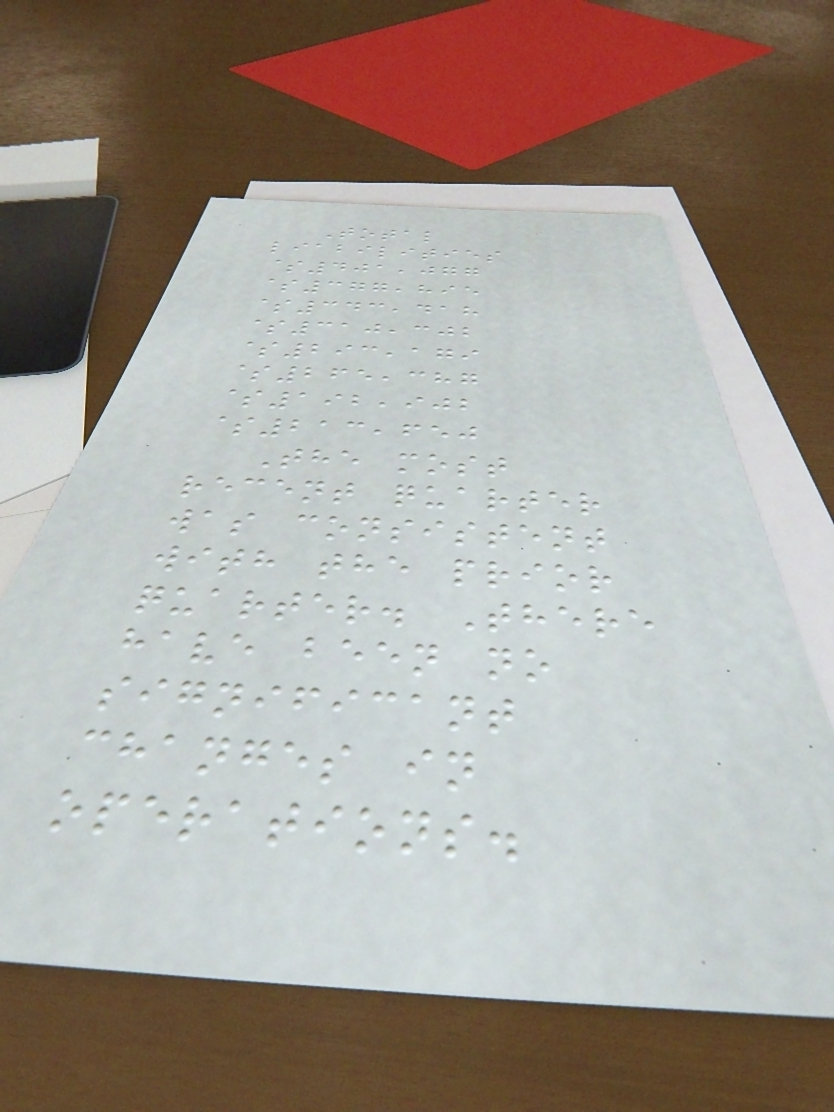Total
liabilities
$401,077
$377,895
$343,418
$310,302
$293,179
$265,387
$192,902
$213,650
The most
recent quarter
was consistent
with the prior
quarter. There
have been no
significant
changes in
operations.
